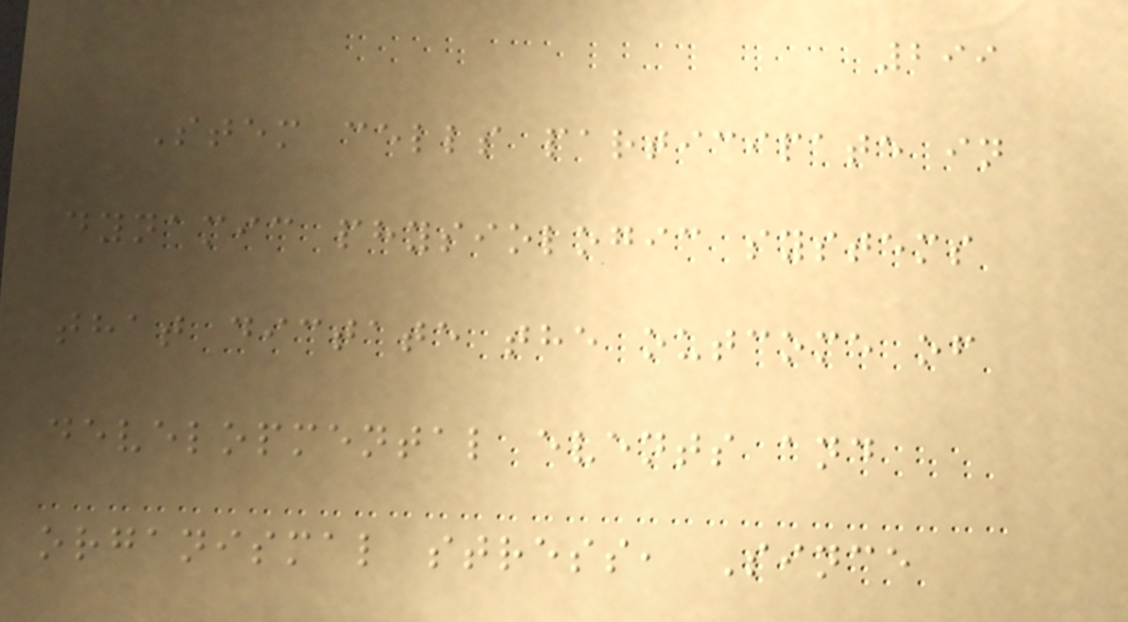299
Stem cells participate in
dynamic physiologic systems
that dictate the outcome of
developmental events and
organismal stress, Since
